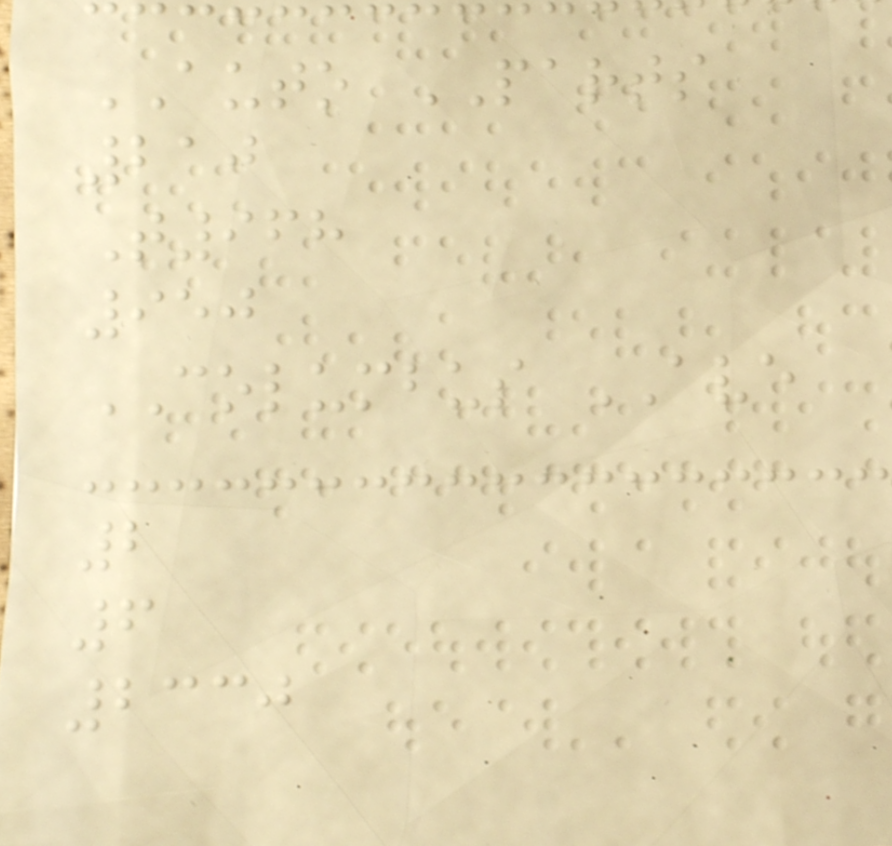AUTO PARTS
210
T968
950
COLUMBUS AVE
2
6
2330
